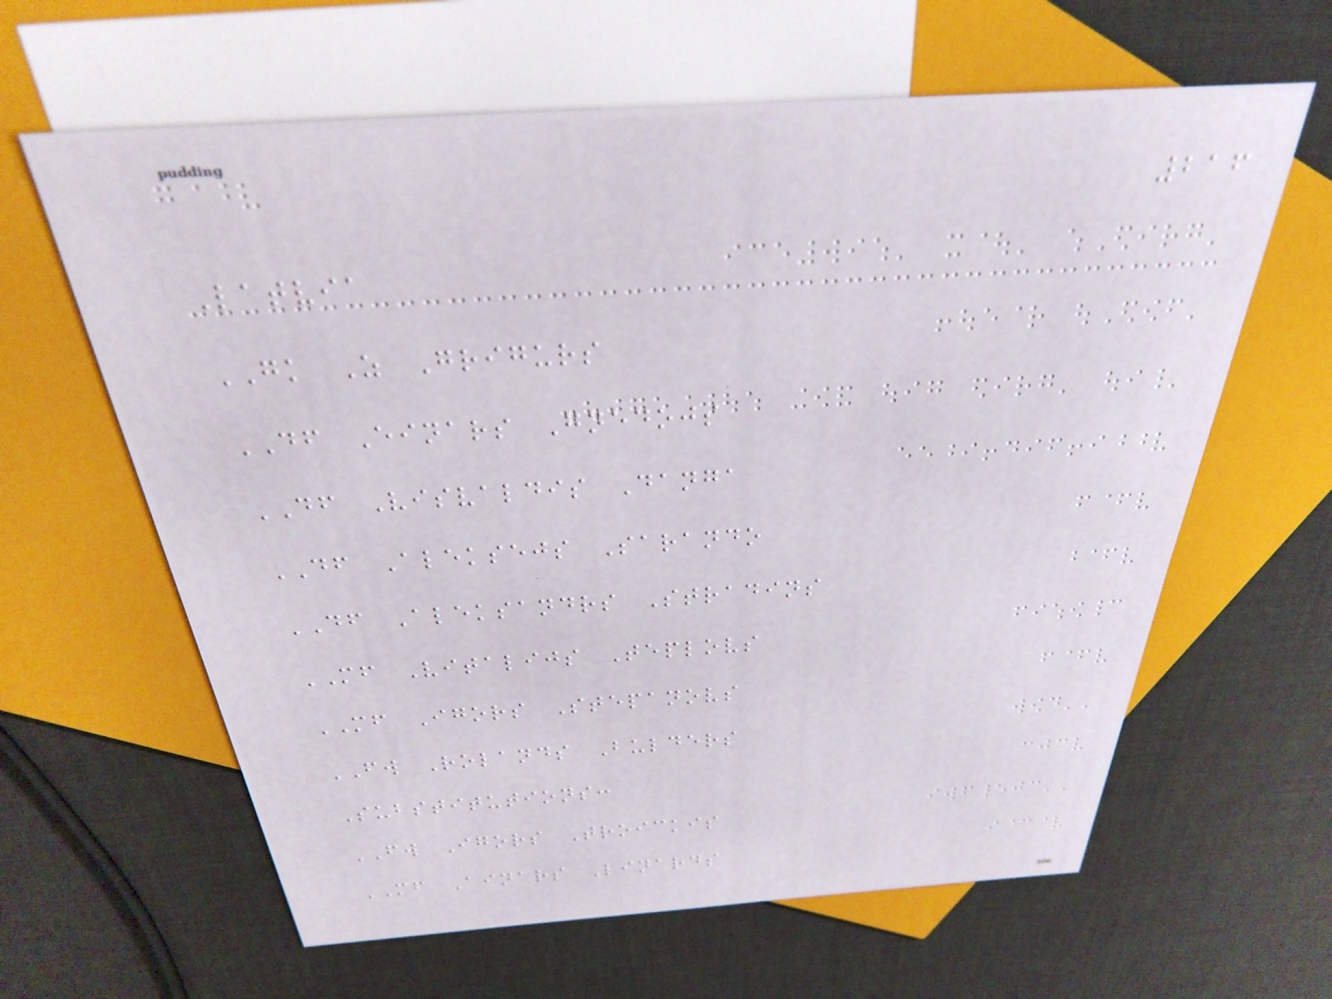216
Latvia
GK Z Grigurs
DF Einars Gnedojs
DF Visvaldis Danga
DF Aleksejs Sarando
DF Aleksandrs Stradins
MF Vitalijs Teplovs
MF Igors Stepanovs
FW Rolands Bulders
Substitutions:
FW Igors Troickis
MF Ainars Linards
